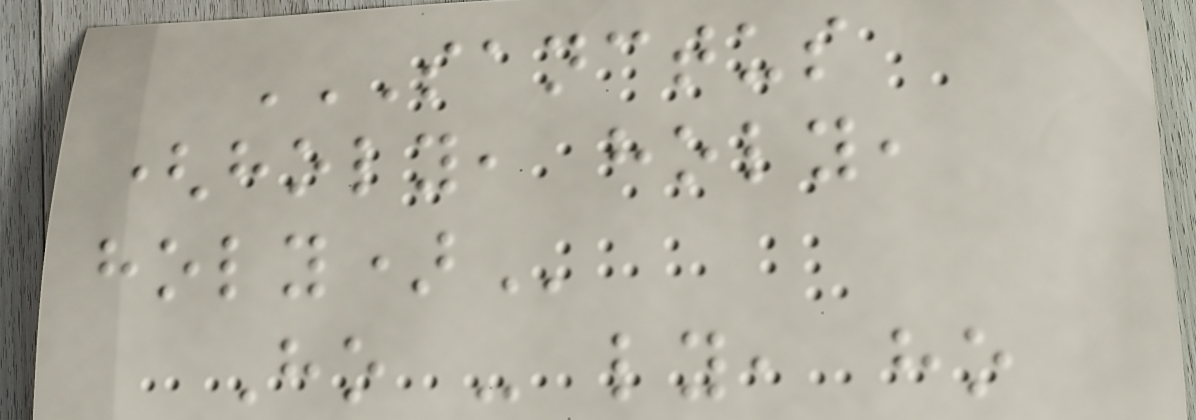SANCTUS
(HOLY, HOLY,
HOLY)
Ho - ly, ho
